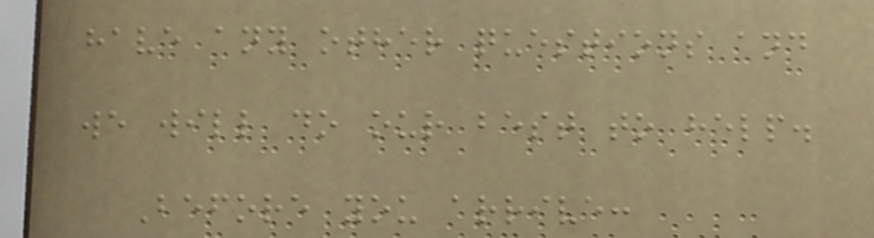have any other questions and
we will do our best to help.
Before you arrive:
